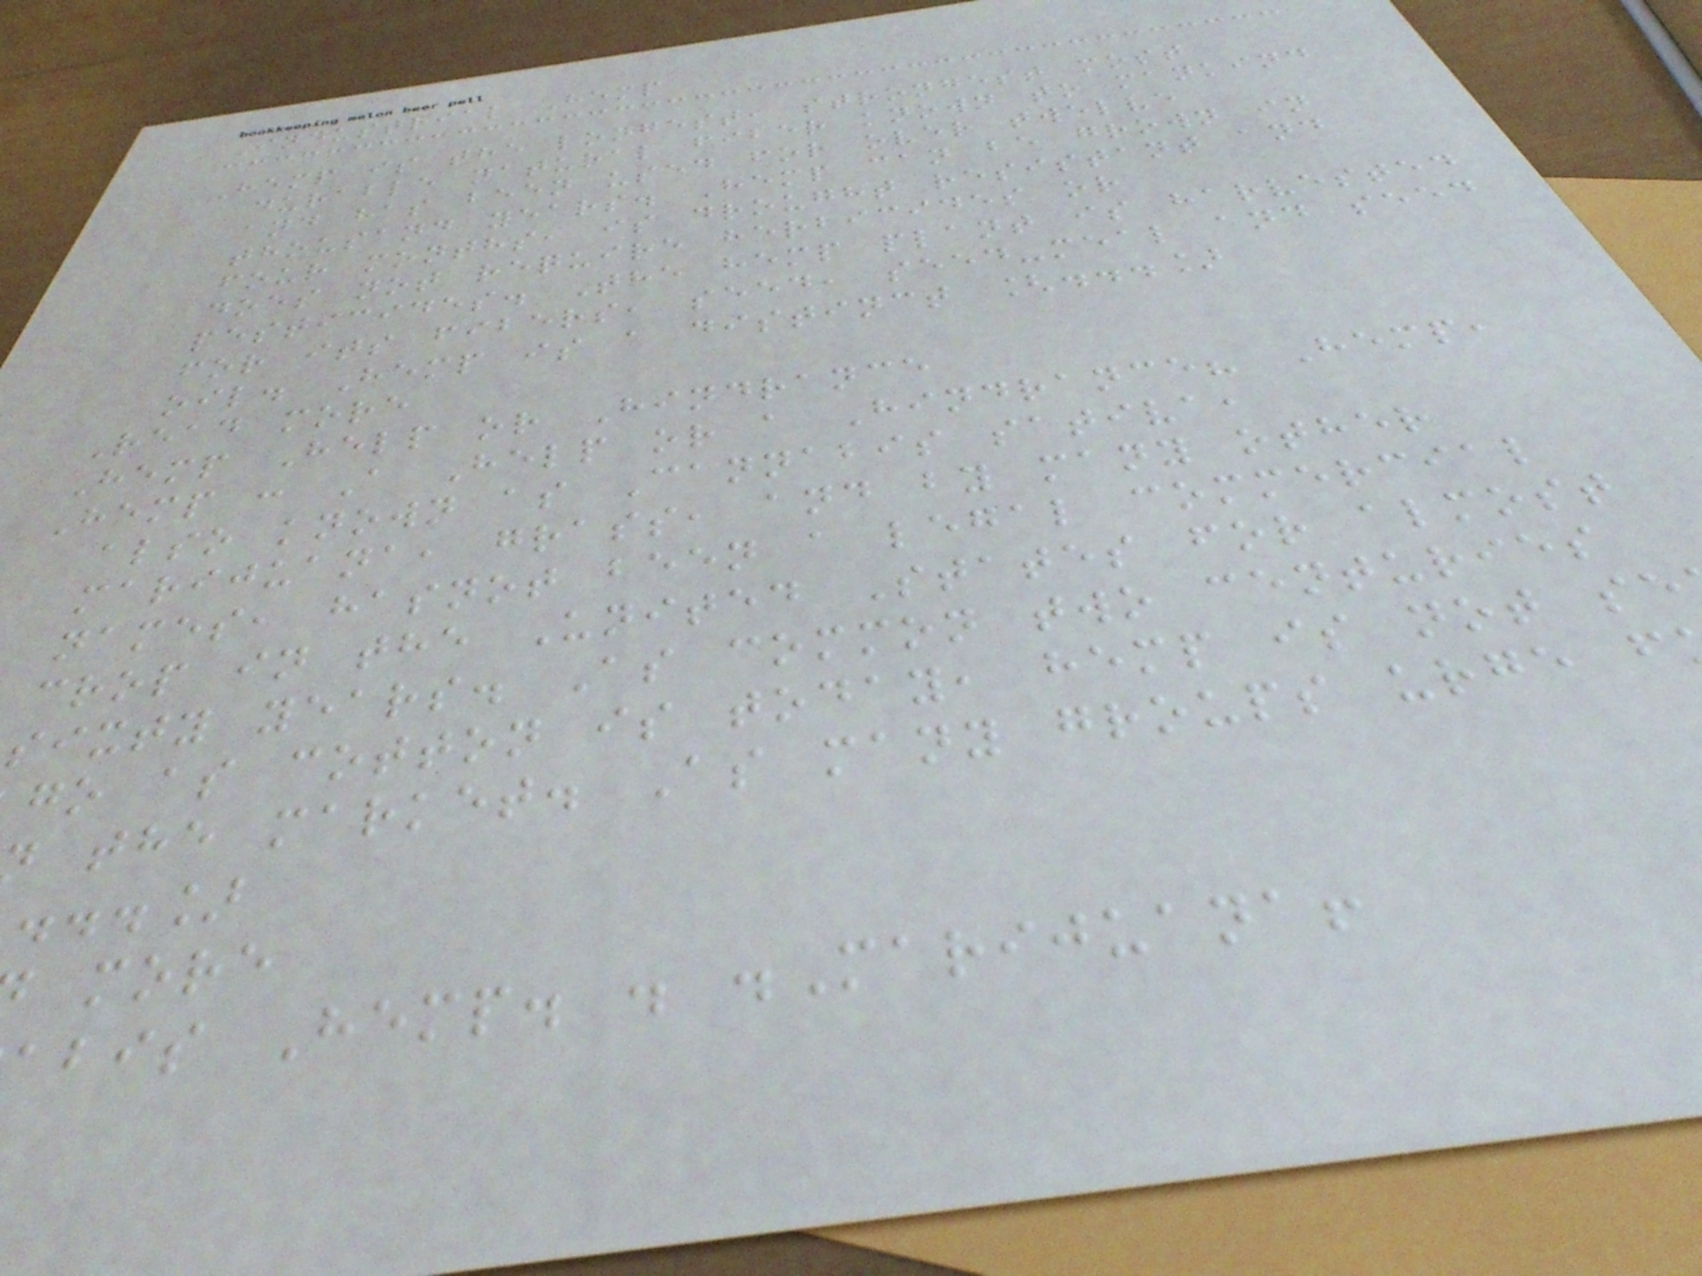Industrial Hemp
Hemp is the longest, strongest most
durable natural fiber known to mankind
and has been used for over twelve
thousand years. Hemp can be grown in
four months, is drought resistant and
does not require herbicides or
pesticides. The hemp plant is harvested
for its fibers, seed, seed-meal and seed
oil. Hemp is a distinct [...]
Read more
Hemp Help or Hindrance
Hemp : A Help or a Hindrance? Hemp,
also known as Cannabis sativa,
marijuana, grass, and by many other
names, hasnot been a legal commercial
crop in the United States for almost
sixty years. As common two centuries
go as cotton is today, hemp is not se
the market. As many groups urge f
...]
more
abis Hemp. . .Marijuana!
